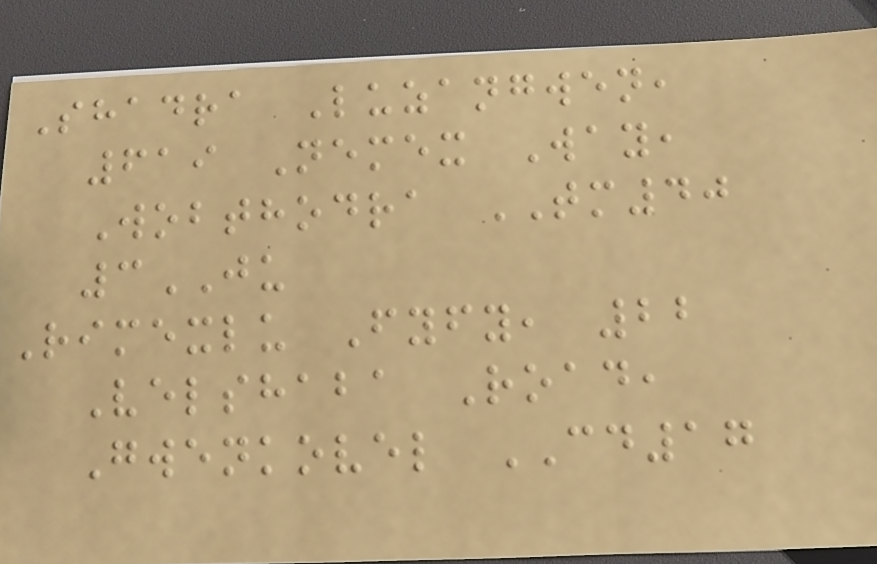Shadra Luzangwen,
619 Nemex Way,
Wobthodra TM40
3JU
Rimexlu Fyfy, 22
Velshaba Road,
Gwenkovel CD17
